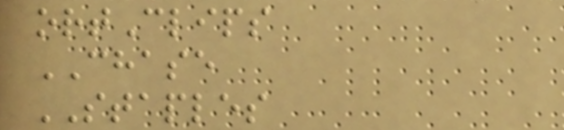ortClips
CHASE
STAPLES
